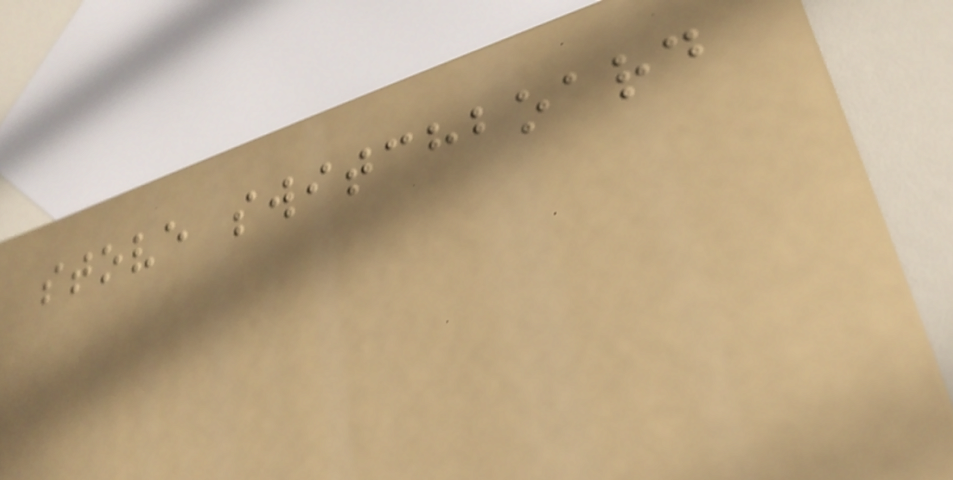stove switchboard
